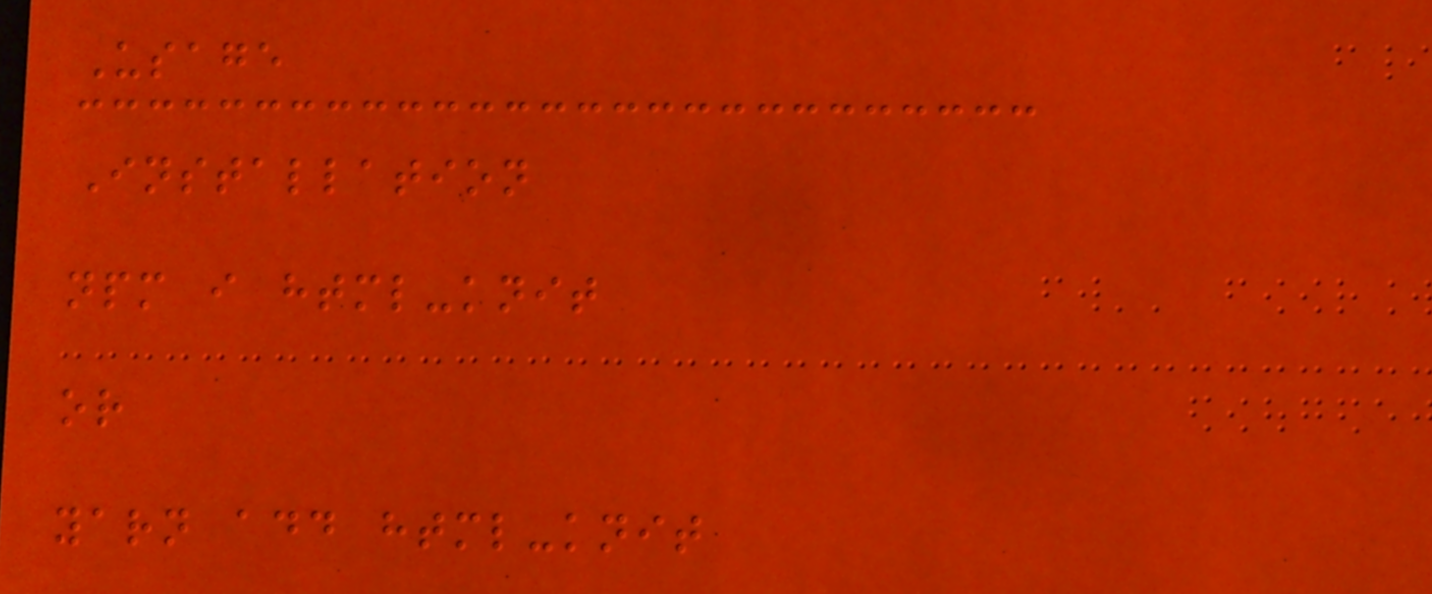Usage
Installation
npm i html-knit
or
yarn add html-knit
